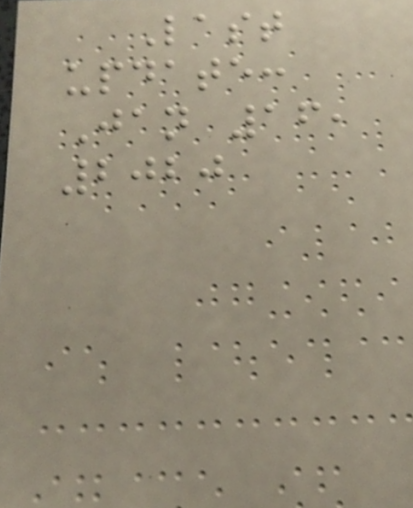Last
update:
Jan 16,
2020
